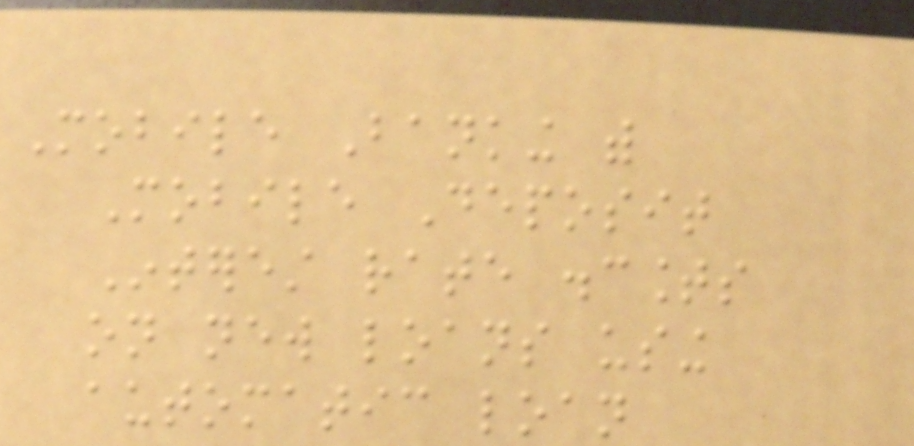Mobile Banking with
Mobile Deposit
Interest rate discounts
on new loans using
automatic loan
